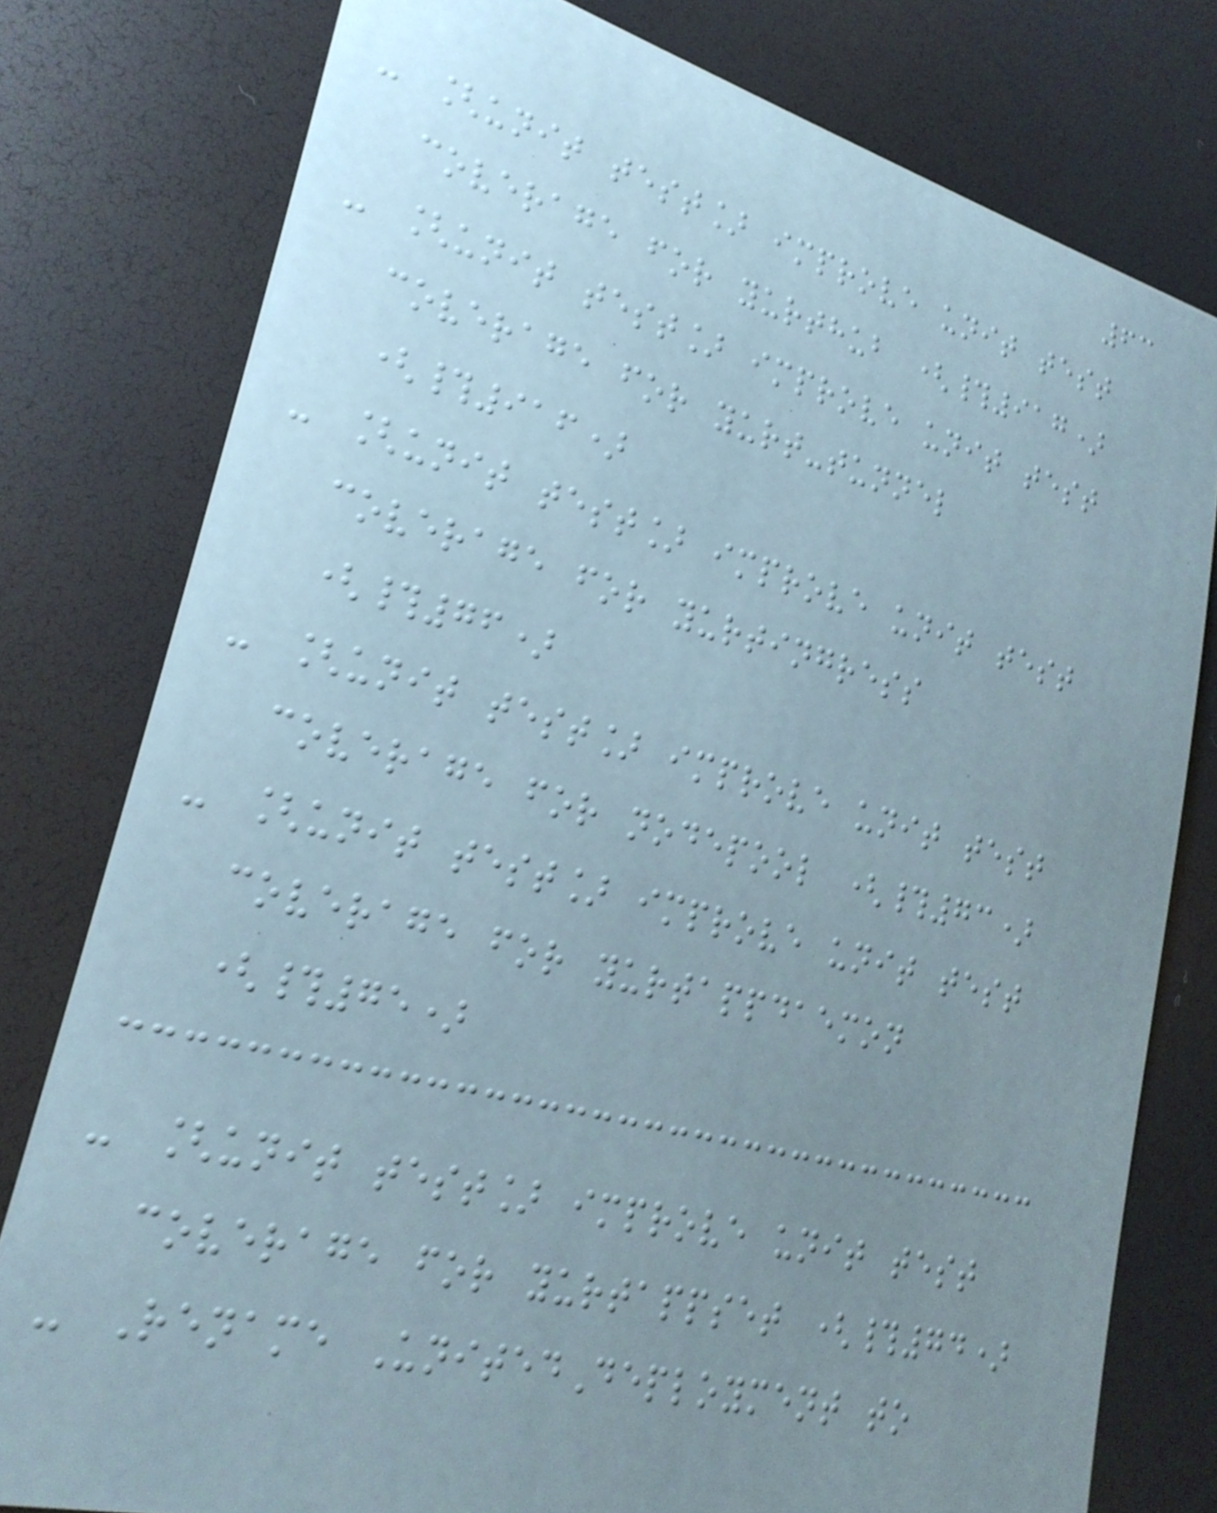63
- [unit test] improve unit test
coverage for yurthub (#917)
- [unit test] improve unit test
coverage for yurt-tunnel
(#916)
- [unit test] improve unit test
coverage for yurtingress
(#76)
- [unit test] improve unit test
coverage for nodepool (#73)
- [unit test] improve unit test
coverage for yurtappdaemon
(#75)
- [unit test] improve unit test
coverage for yurtappset (#74)
- Rename UnitedDeployment to
